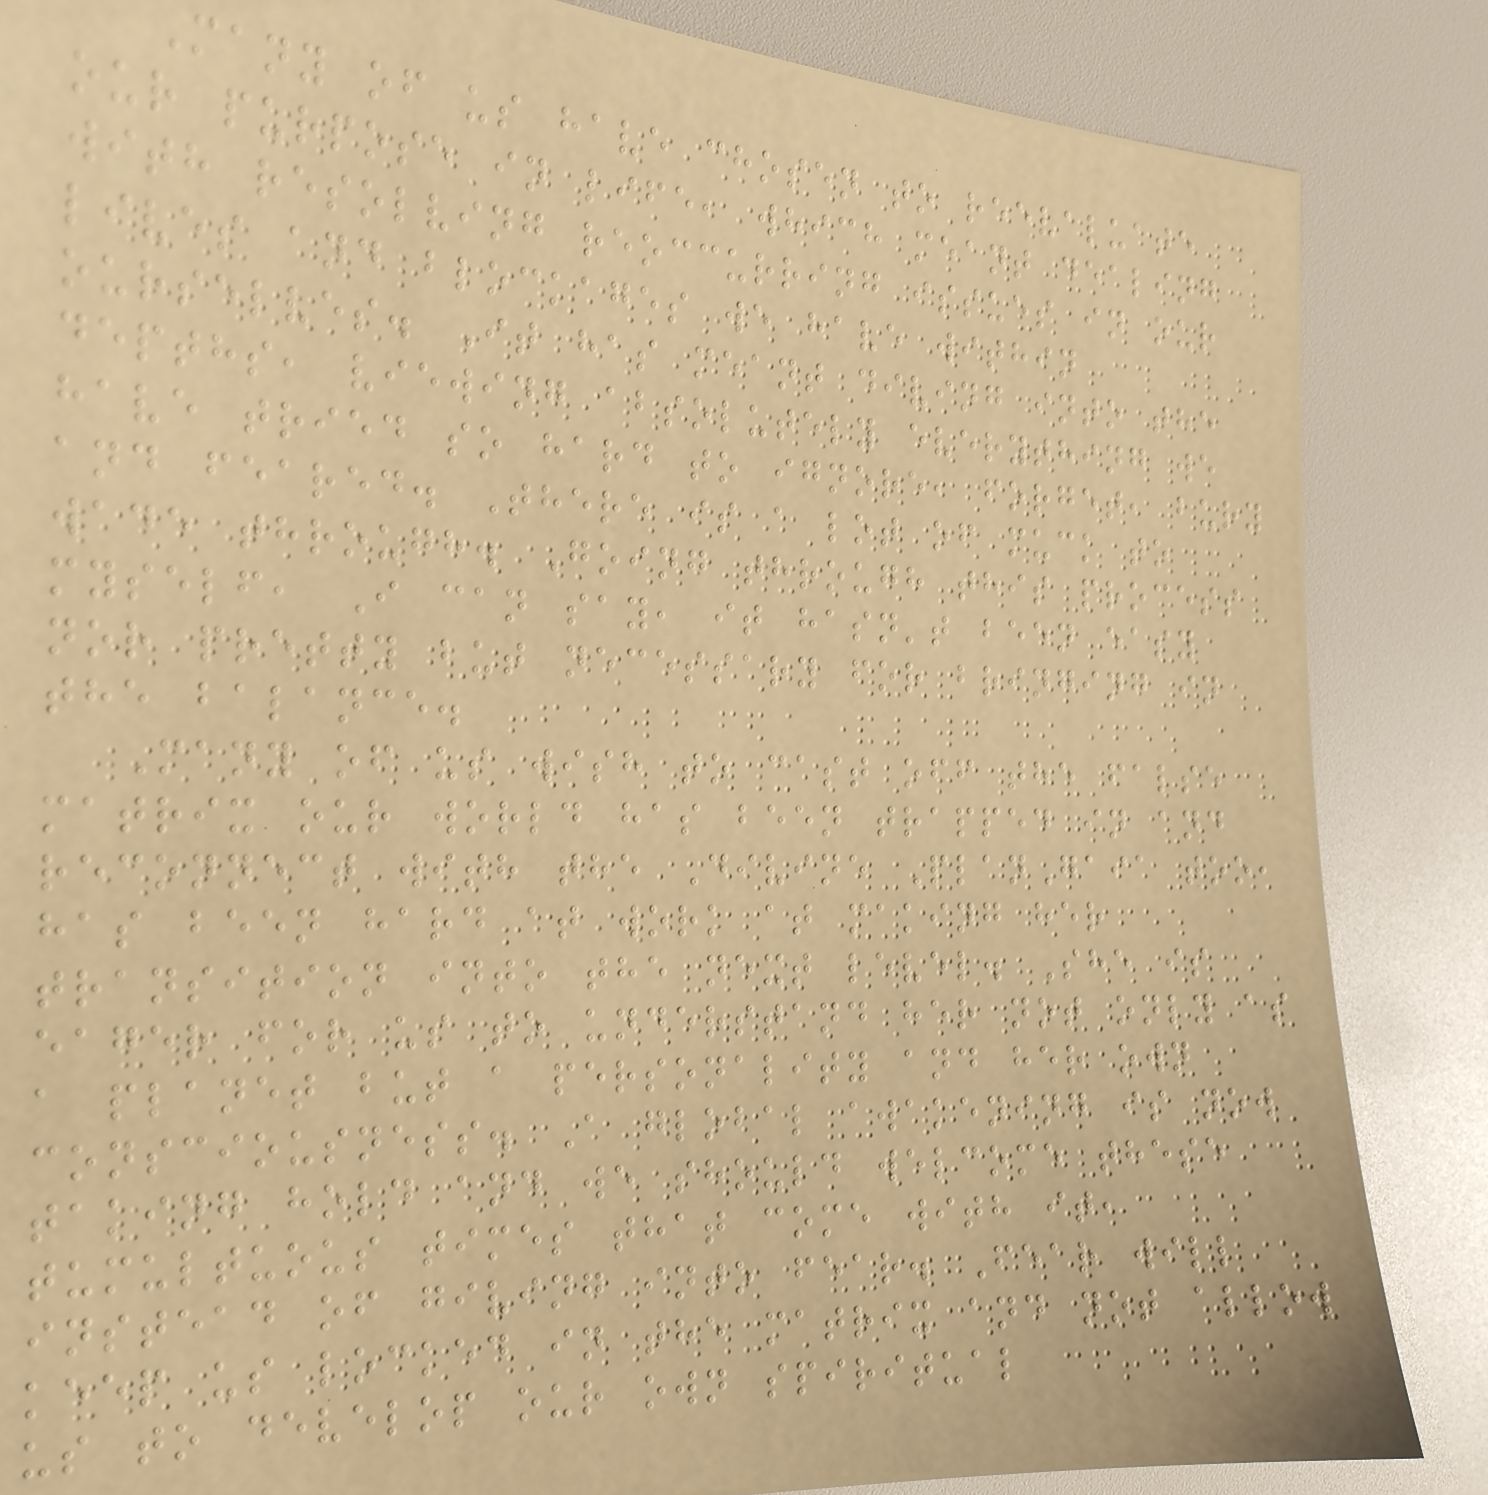Many of us have chosen to reevaluate
our purpose in life, which meant dealing
with resolving reoccurring issues in our
lives and blockages we have within
ourselves. It has meant diving into the
depths, viewing absolutely everything we
have tried so hard to ignore, forget, bury
and feared. There is a lot of muck to
wade through. Going through this process
myself, I can say, it hasn't been easy
nor pretty but necessary for bringing in
the balance.
Many of us wish to cast off the false
matrix our world has been trapped in and
reconnect with the Divine PlanGaia too,
has been hard at work at making her
transition into the next level. She is
eager for us to understand her not only as
a planet but a personality and her own
consciousness. A global awakening is now
taking hold and we should welcome these
tumultuous times that come with it,
instead of giving into fear. Fear will
keep us locked in the matrix and not allow
us to develop our own spiritual
